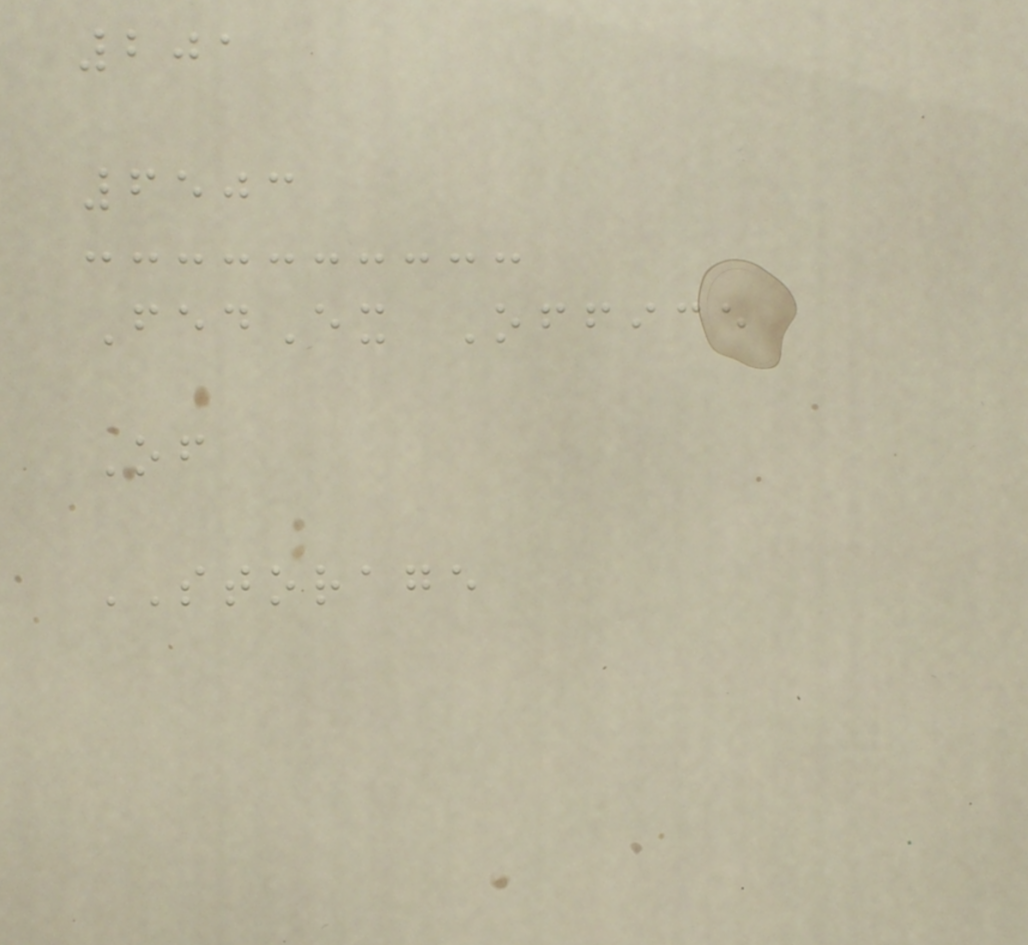201
6503
FedEx Office
Of
STORAGE
